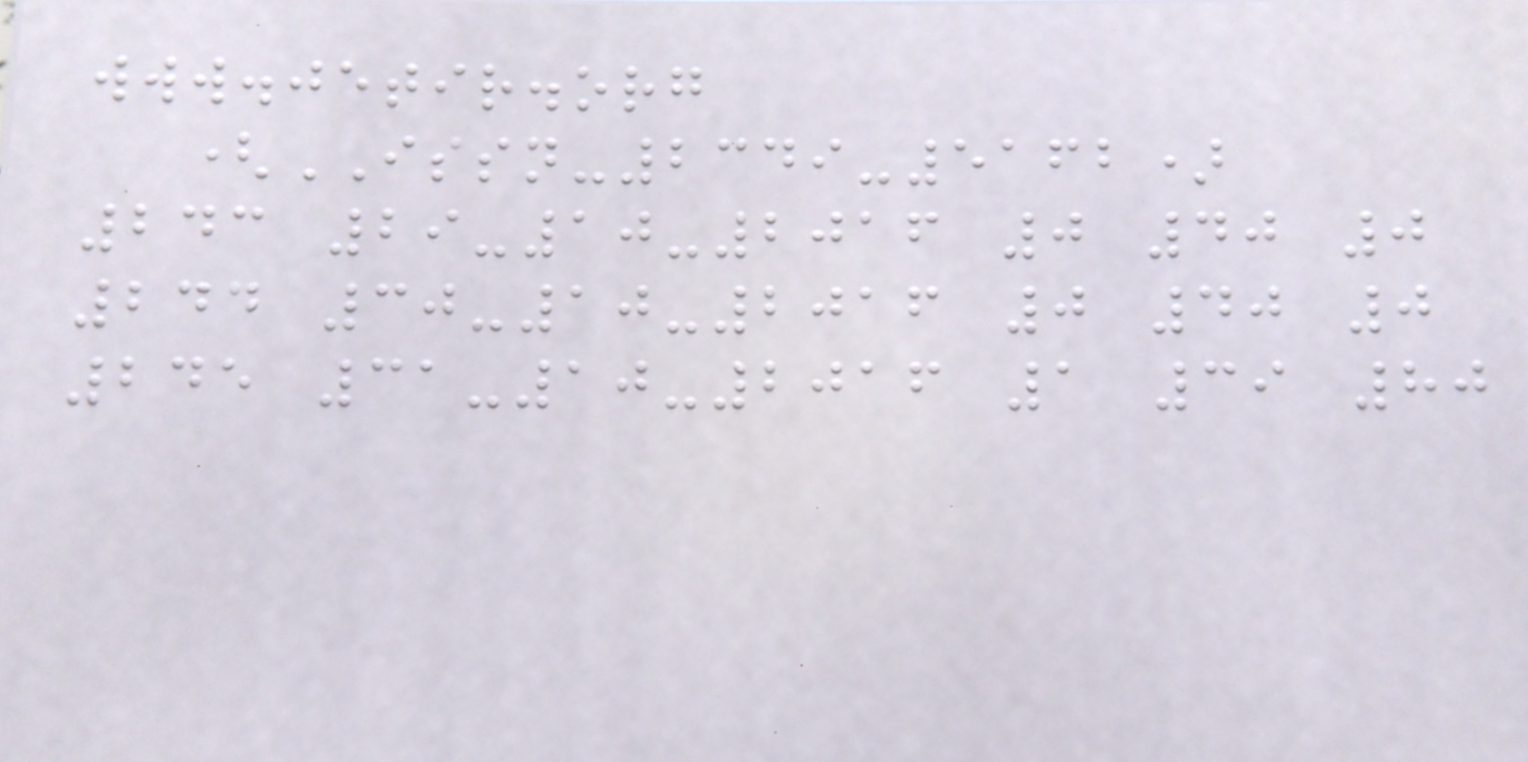www.jetir.org
(ISSN-2349-5162)
243 29-10-2016 0 40 0
244 30-10-2016 0 40 0
245 31-10-2016 1 39 80
